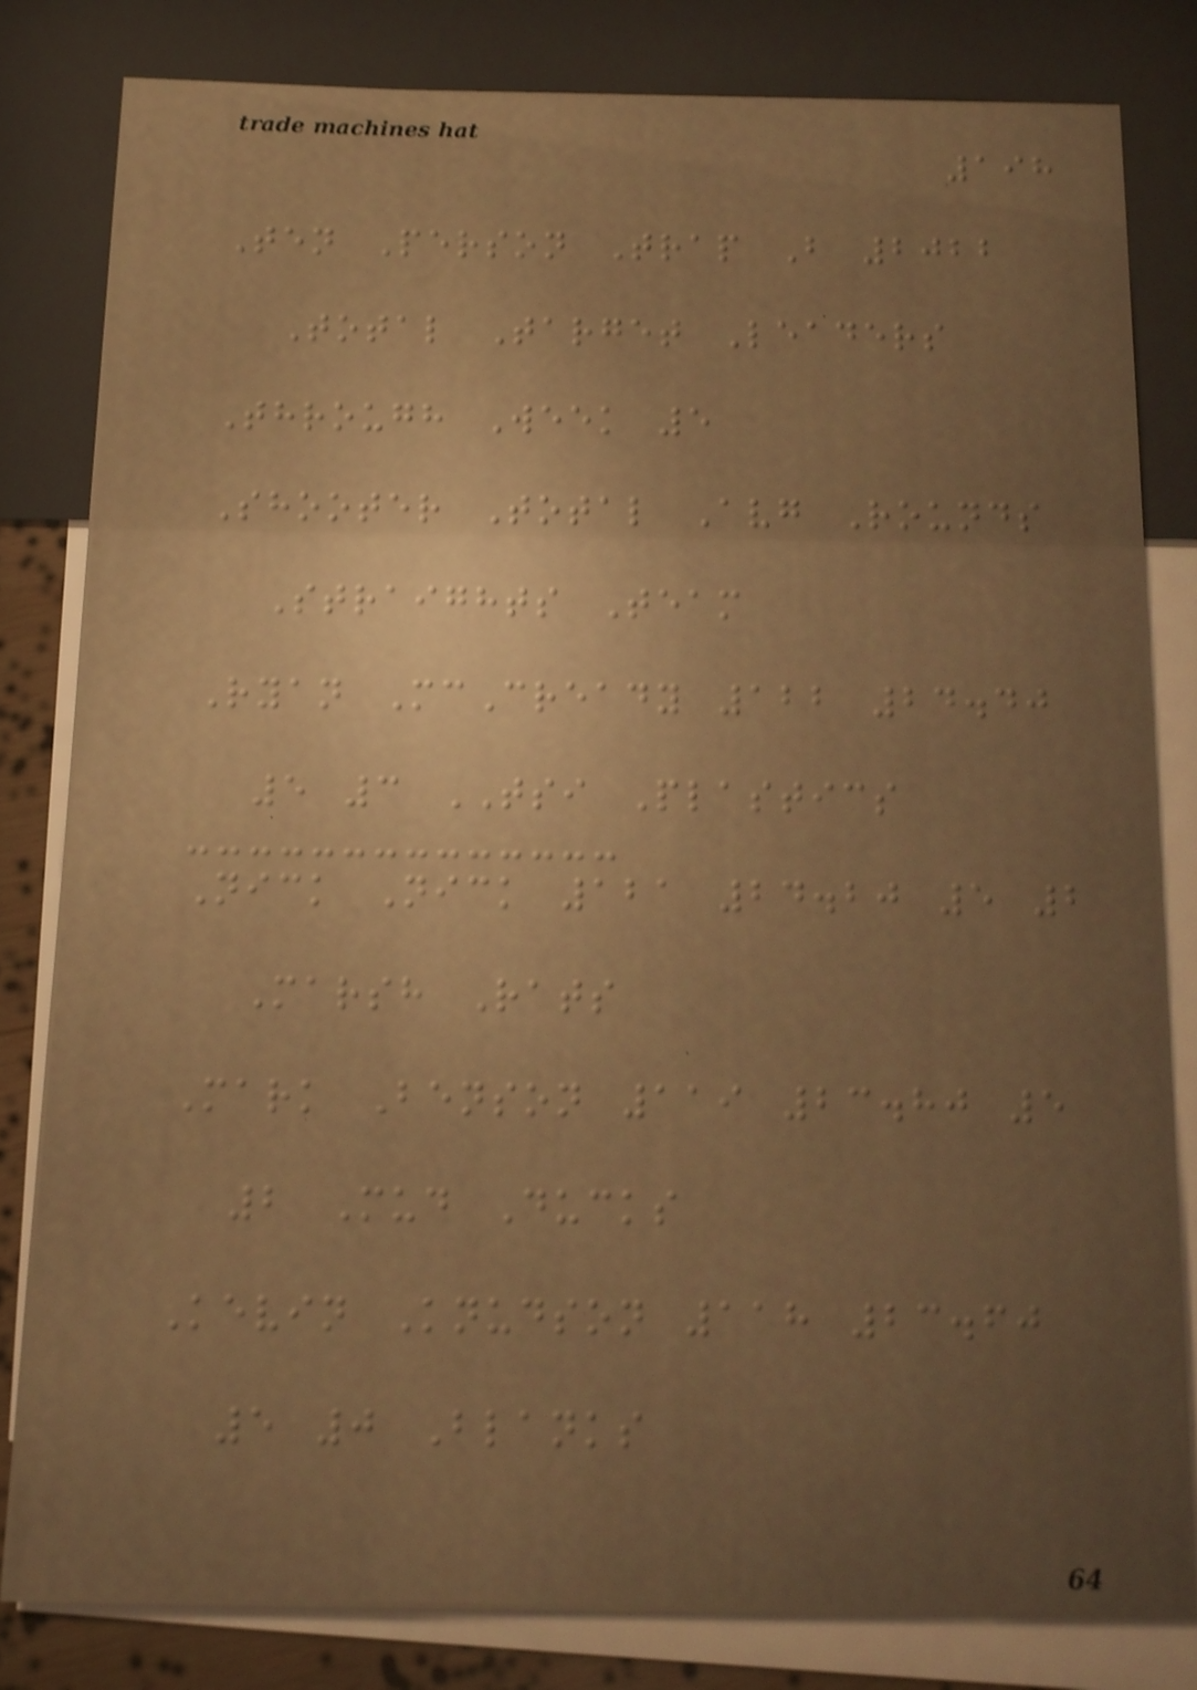198
Ten Person Trap B 2022
Total Target Leaders
Through Week 5
Shooter Total Avg Rounds
Straights Team
Ryan McCready 122 24.40
5 3 TSI Plastics
Nick Nick 121 24.20 5 2
Marsh Rats
Mark Benson 119 23.80 5
2 Mud Ducks
Kevin Knudson 118 23.60
5 0 Blanks
